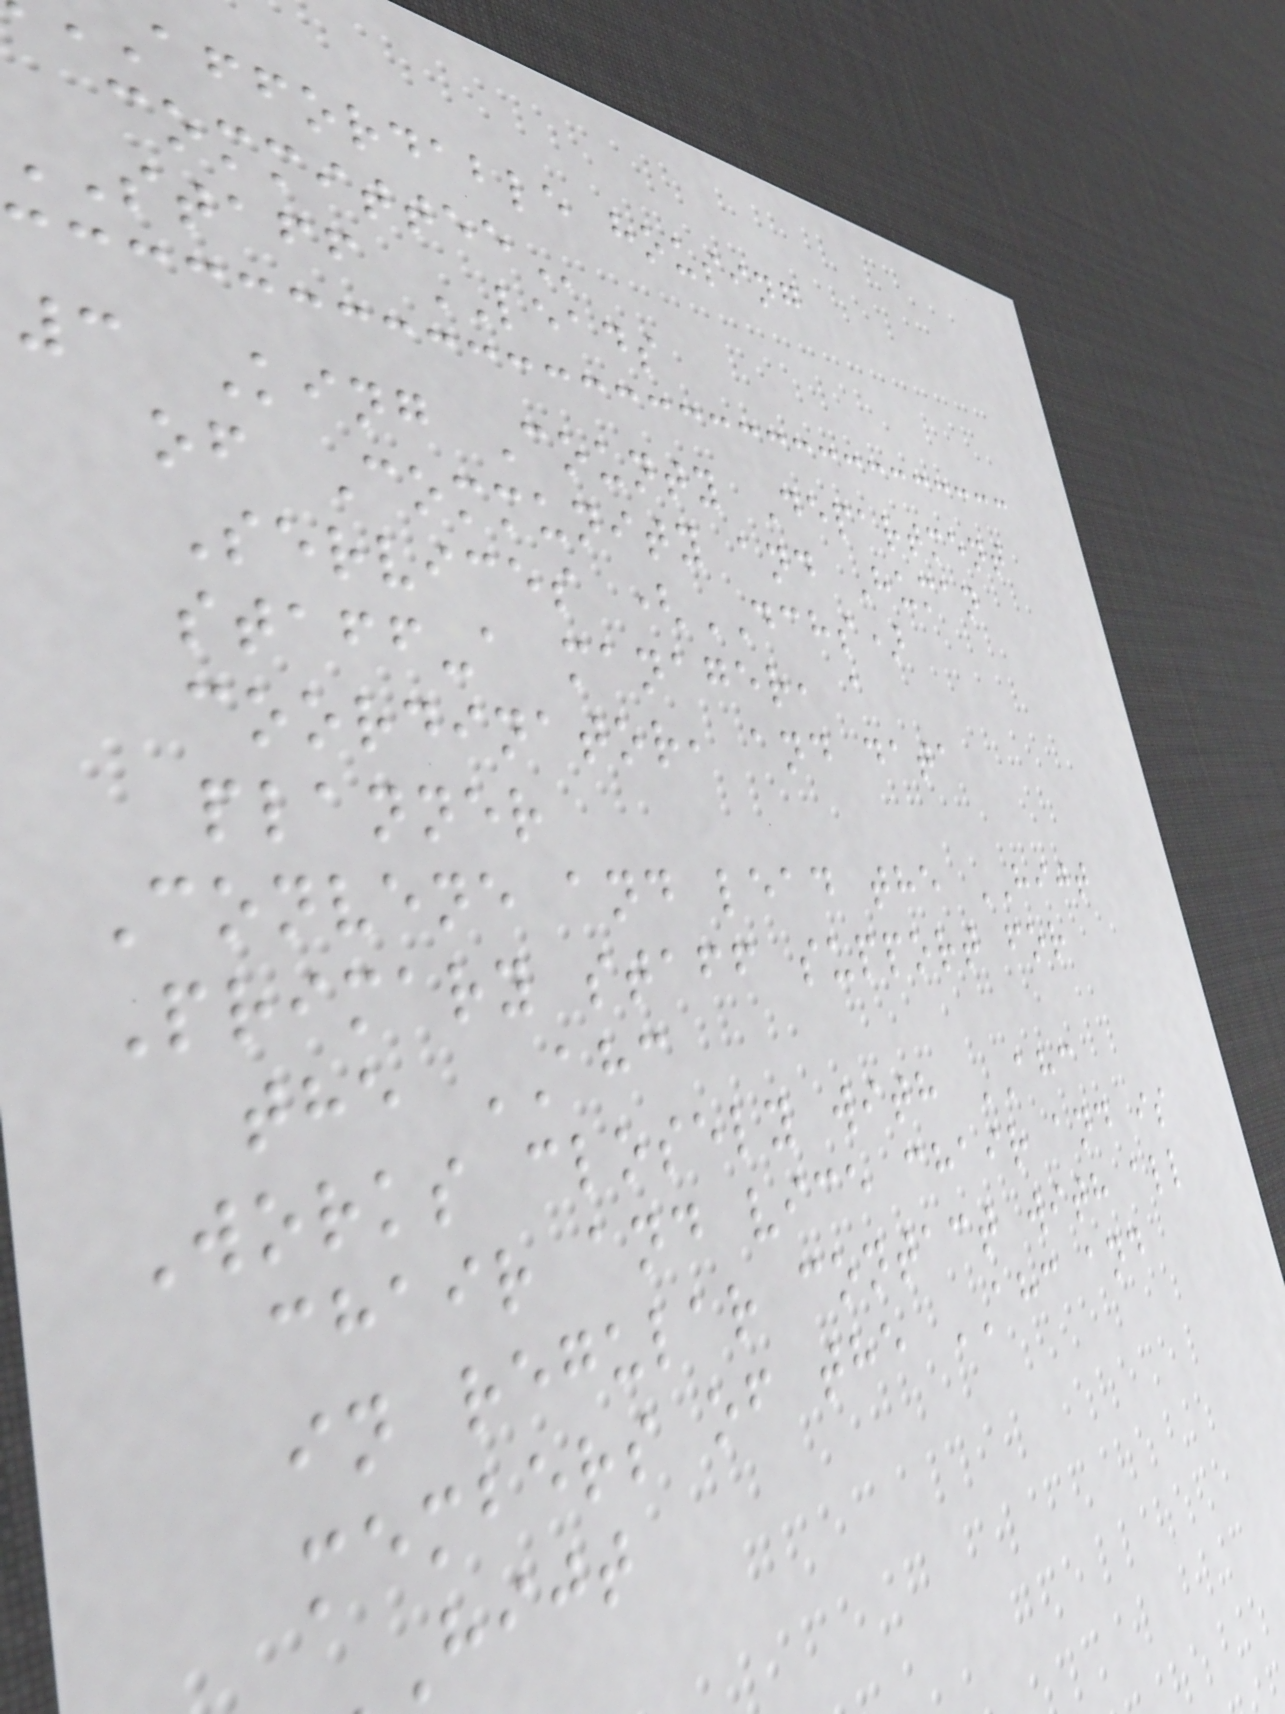affordable housing
staff LEADS
3 King County Department
of Community and Human
Services (DCHS)
staff-a manager, a
coordinator, and data
planner
Convene and lead the HIJT
Primary staff support for
the AHC
Works closely with AHC
chair and vice chair and is
in regular contact with all
members of the AHC and
hijt
